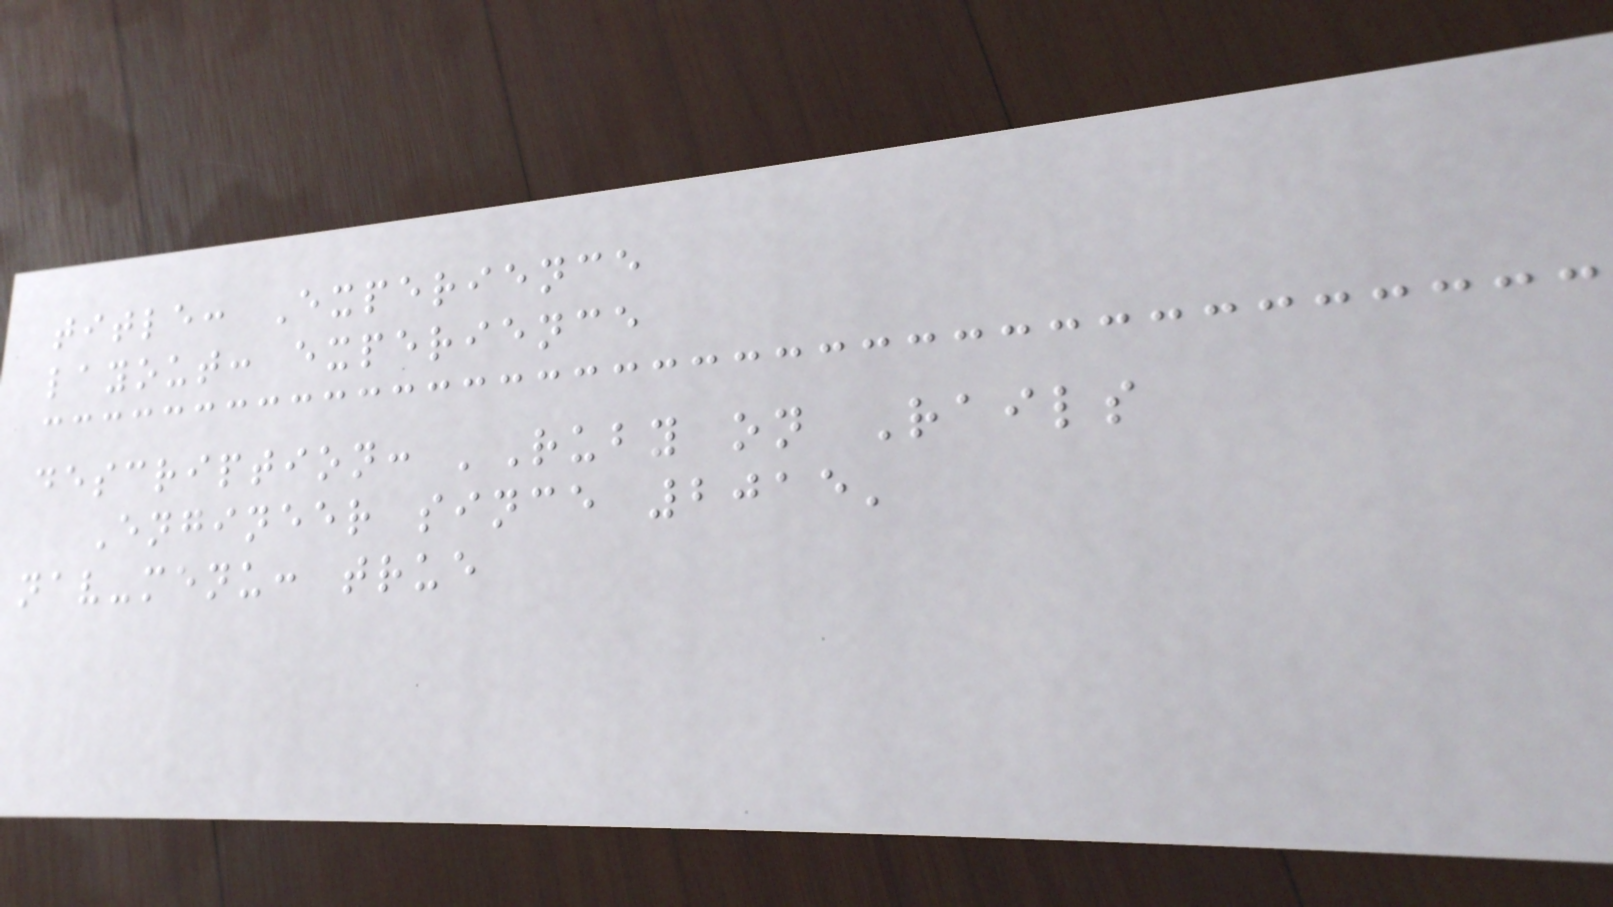title: Experience
layout: experience
description: 'Ruby on Rails
Engineer since 2015'
nav-menu: true
